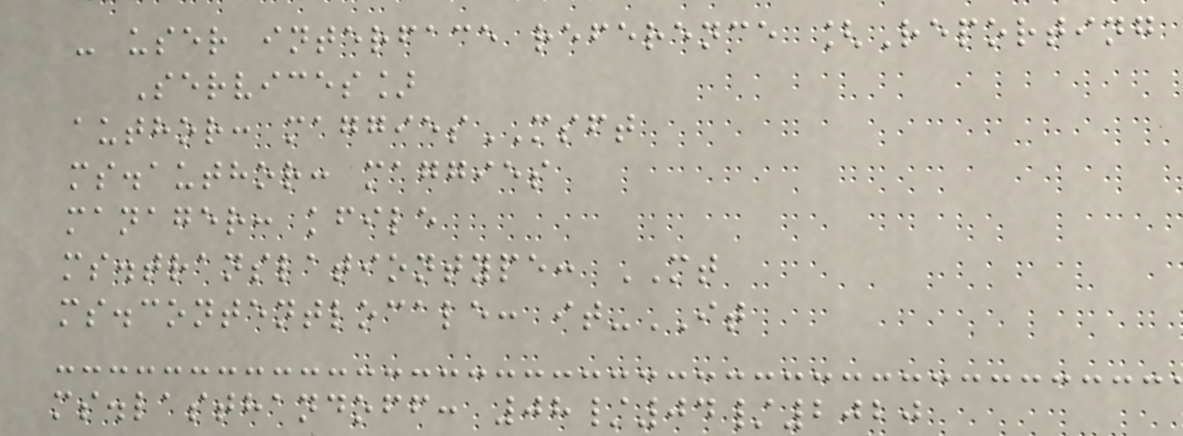- user interface reference [Reporting
Services]
author: maggiesMSFT
ms.author: maggies
manager: kfile
ms.translationtype: MT
ms.contentlocale: it-IT
ms.lasthandoff: 08/04/2020
